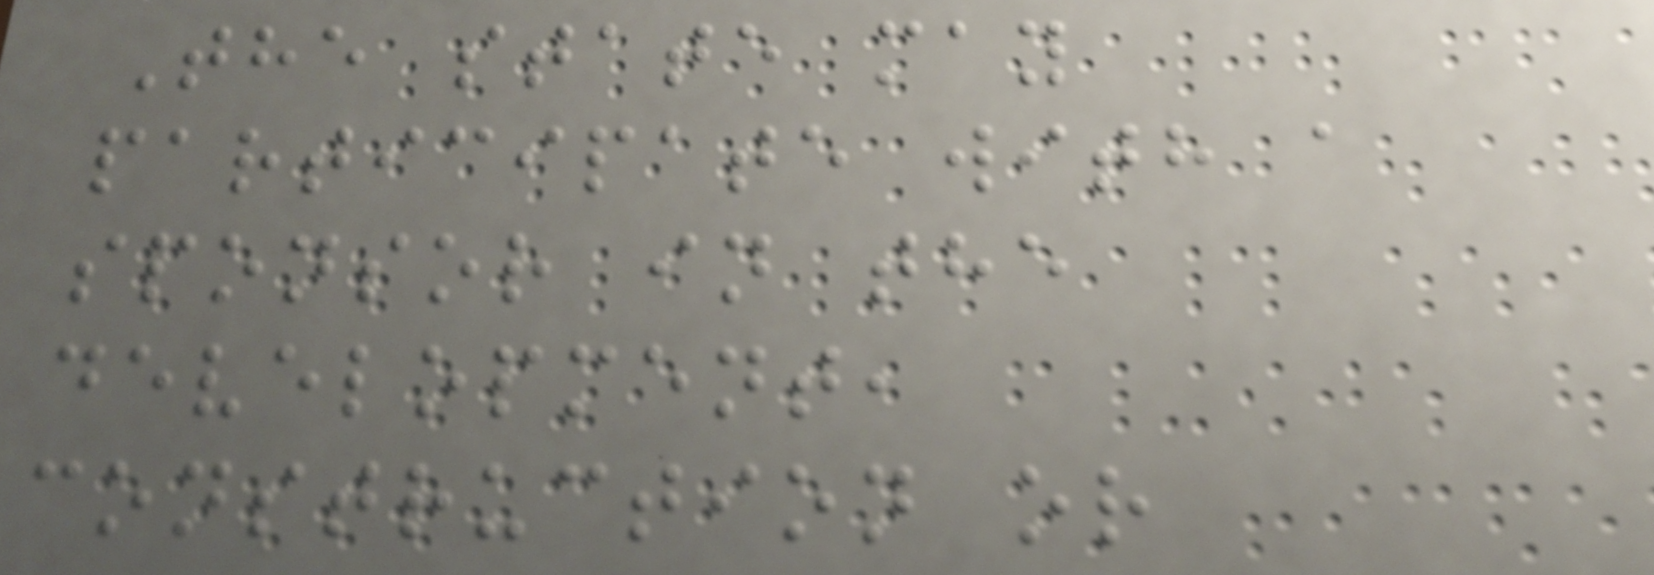The state may
participate with a
sponsor in the
development,
construction or
